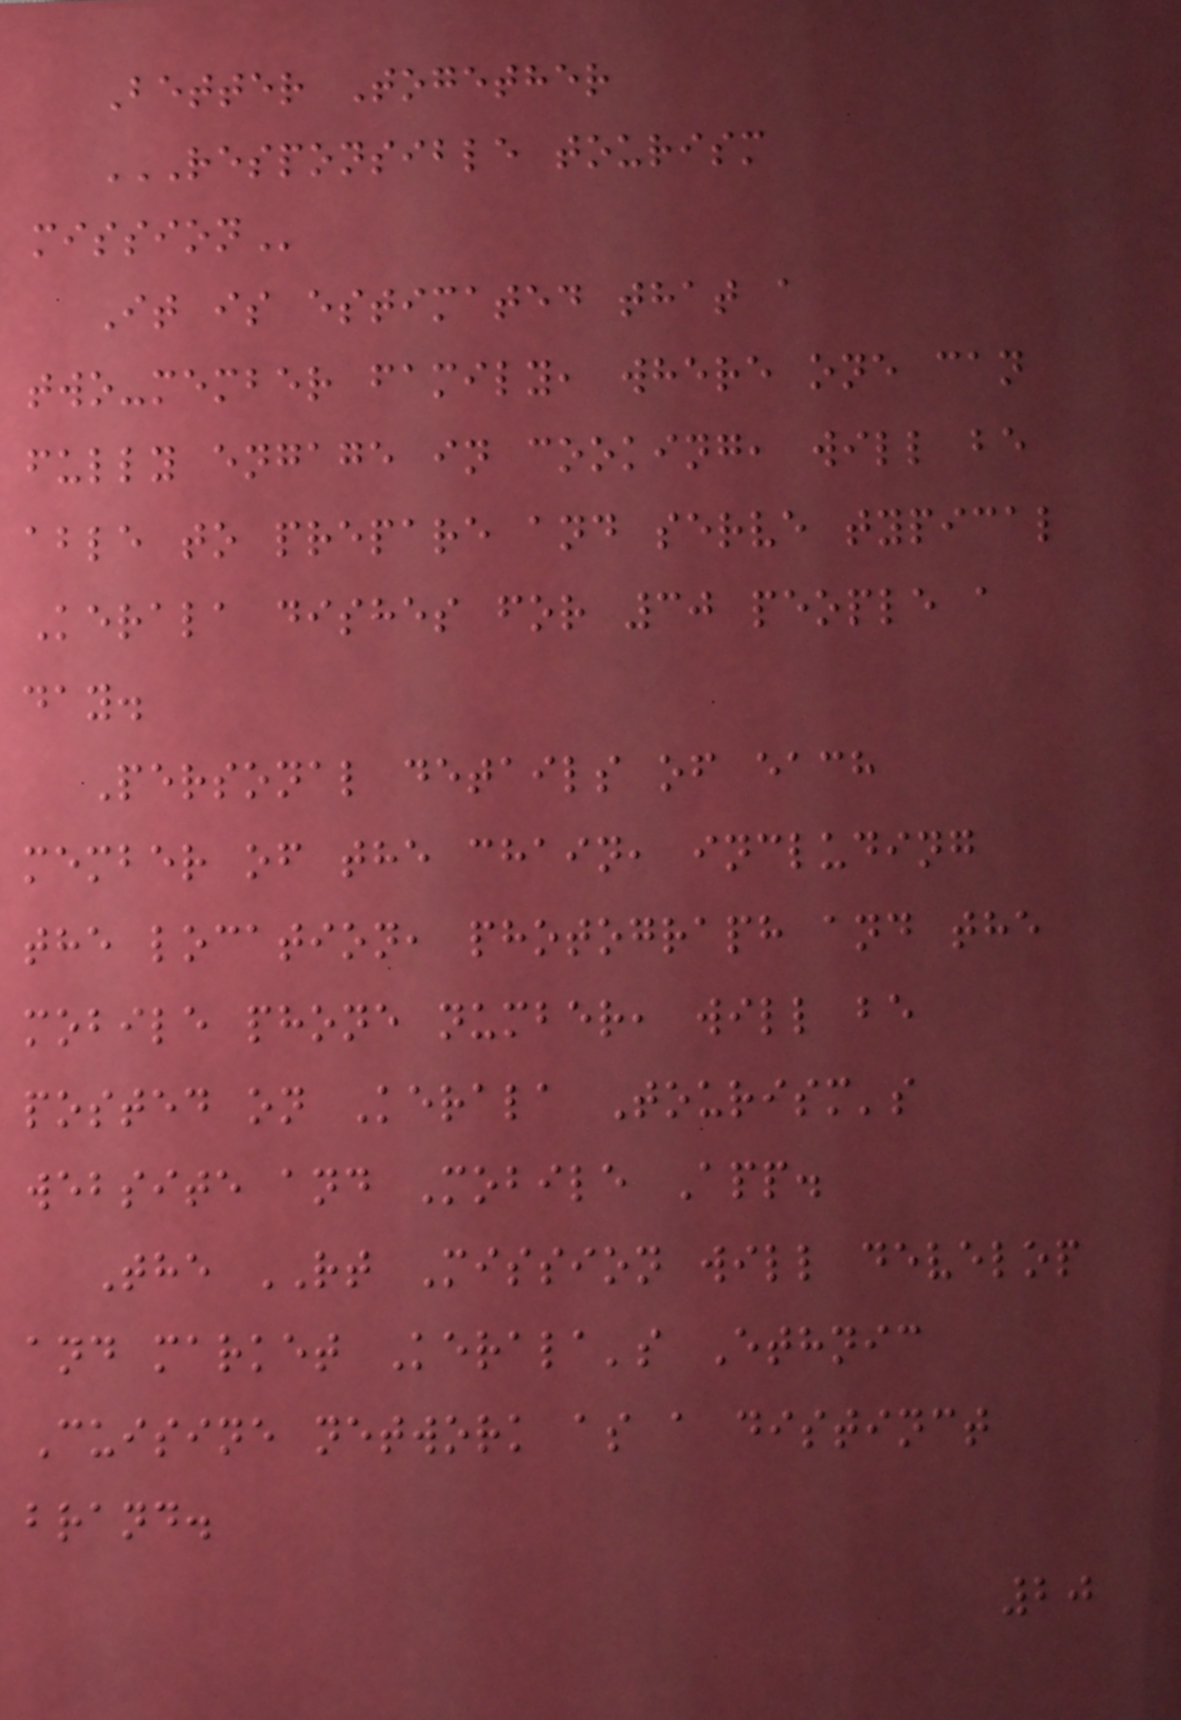Better Together
RESPONSIBLE TOURISM
MISSION
It is estimated that a
two-member family, where one can
fully engage in cooking, will be
able to prepare and serve typical
Kerala dishes for 30 people a
day.
Personal details of each
member of the chain, including
the location, photograph and the
mobile phone number, will be
posted on Kerala Tourism's
website and Mobile App.
The RT Mission will develop
and market Kerala's Ethnic
Cuisine network as a distinct
brand.
20
